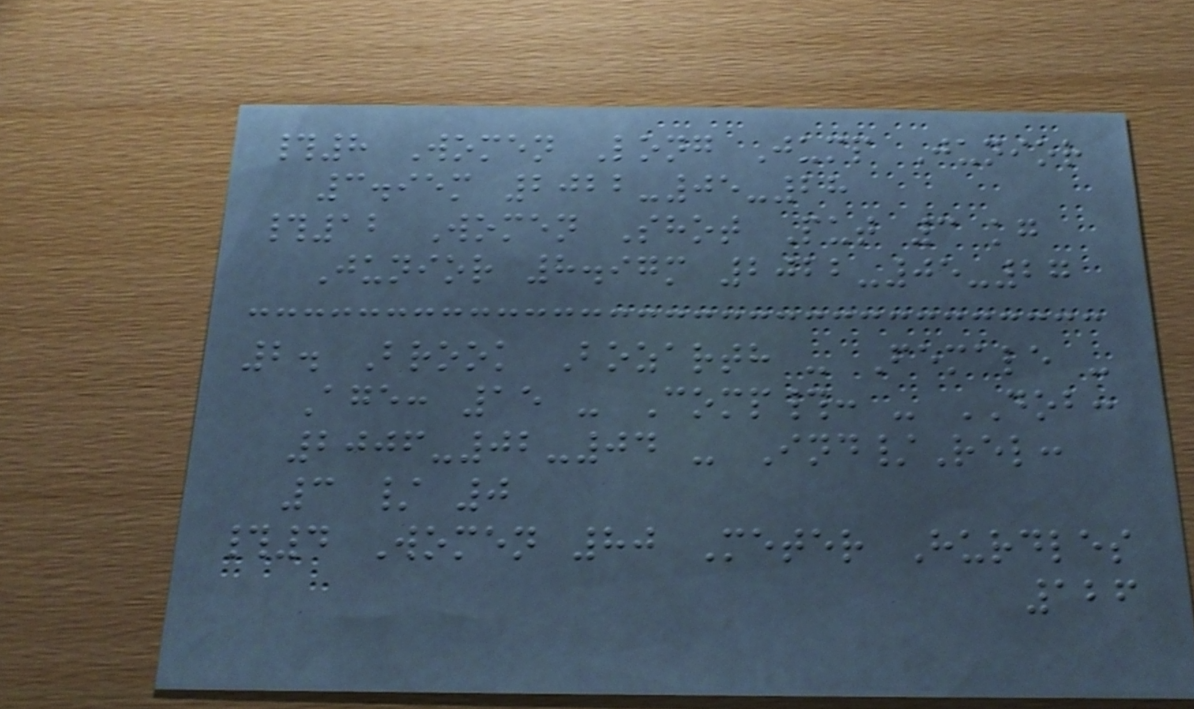#8 Women Long Jump Junior
3.95m 2022-05-28
#12 Women Shot Put 3 kg
Junior 8.97m 2022-05-27
2. Brook Bozarth - Female -
Age: 15 - Comp#: - DOB:
2006-02-04 - Ind/Rel:
3 / 0
#4 Women 80 Meter Hurdles
126
